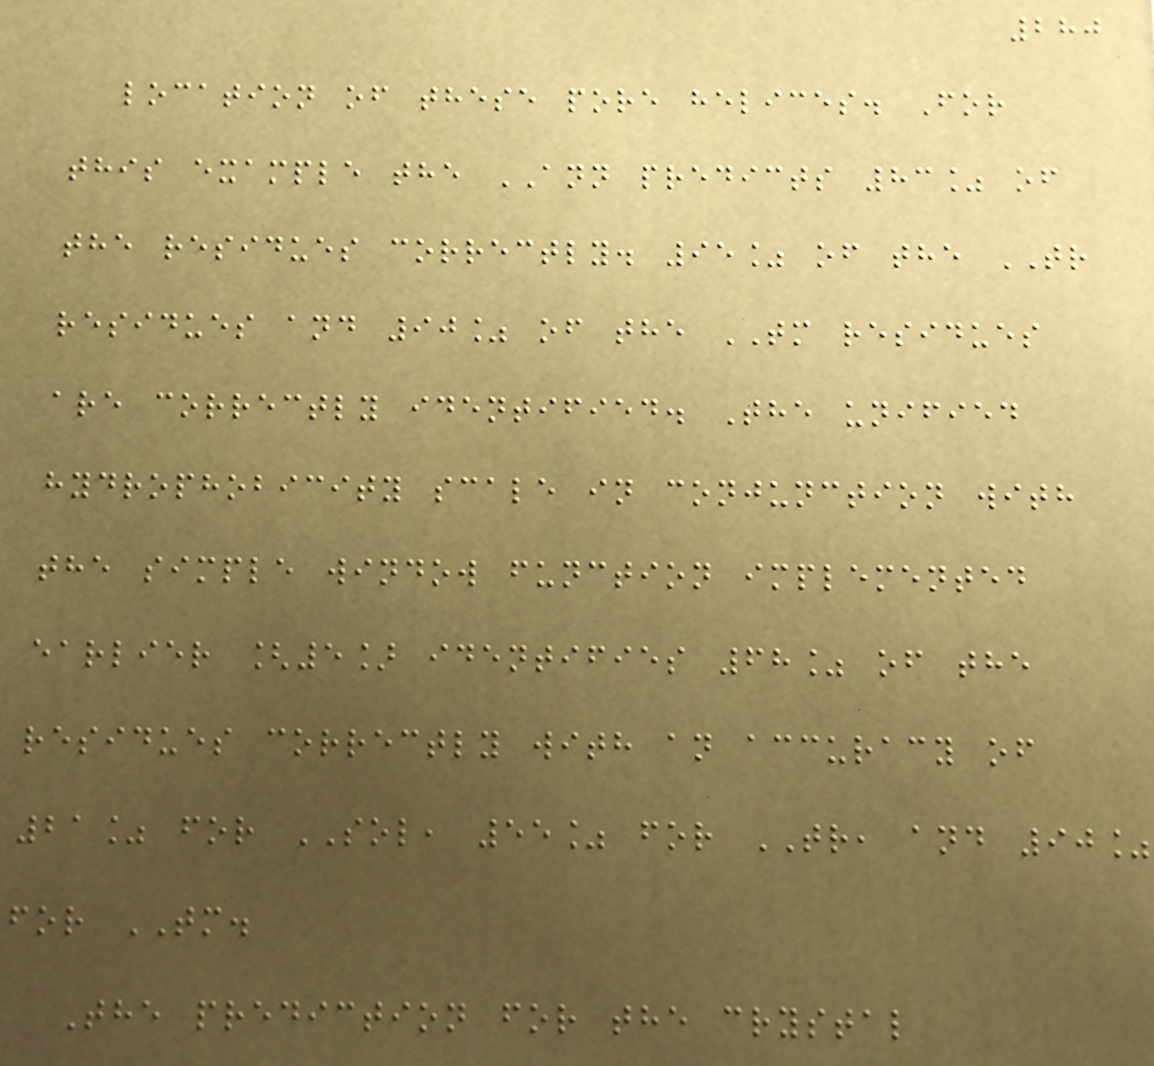280
location of these pore helices. For
this example the ANN predicts 83% of
the residues correctly. 95% of the TR
residues and 90% of the TM residues
are correctly identified. The unified
hydrophobicity scale in conjunction with
the simple window function implemented
earlier [5] identifies 68% of the
residues correctly with an accuracy of
21% for SOL, 55% for TR, and 90%
for TM.
The prediction for the crystal
